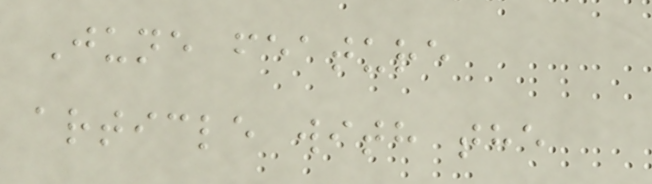June feature
article with the
